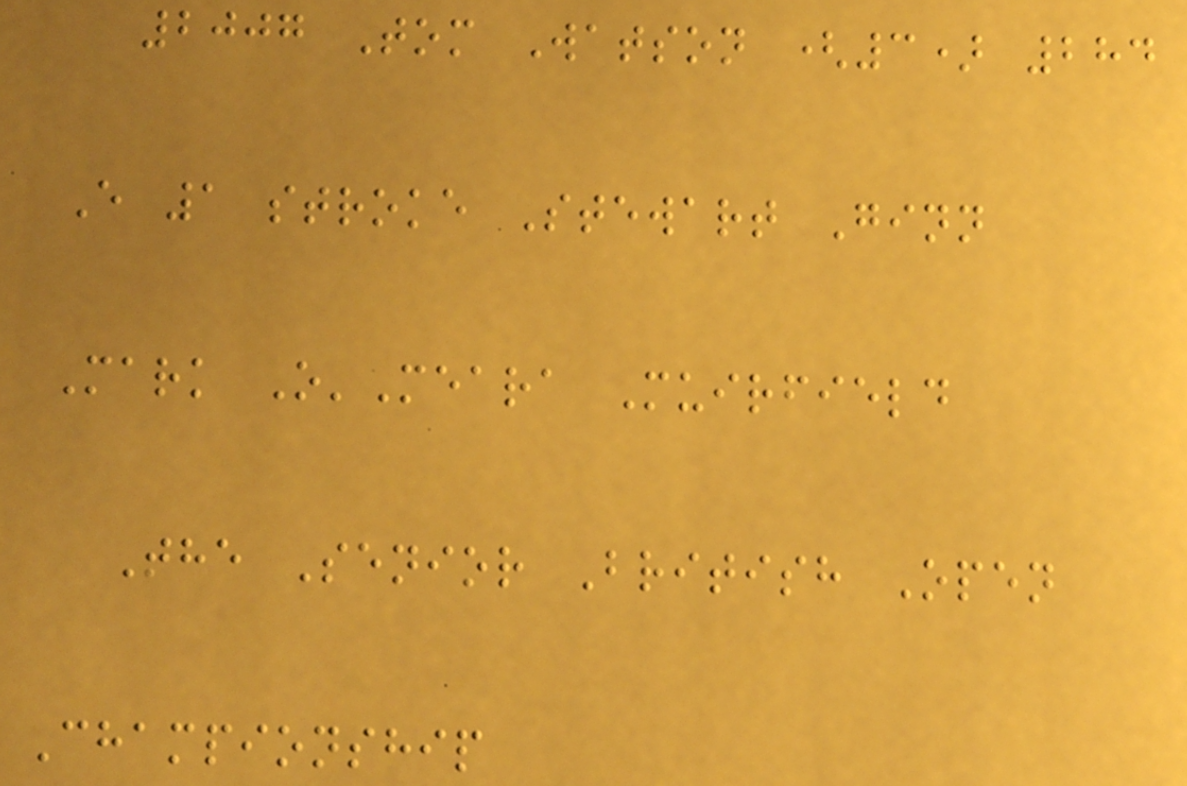2007 Tom Watson (3) 284
E 1 stroke Stewart Ginn
Mark O'Meara Muirfield
The Senior British Open
Championship
